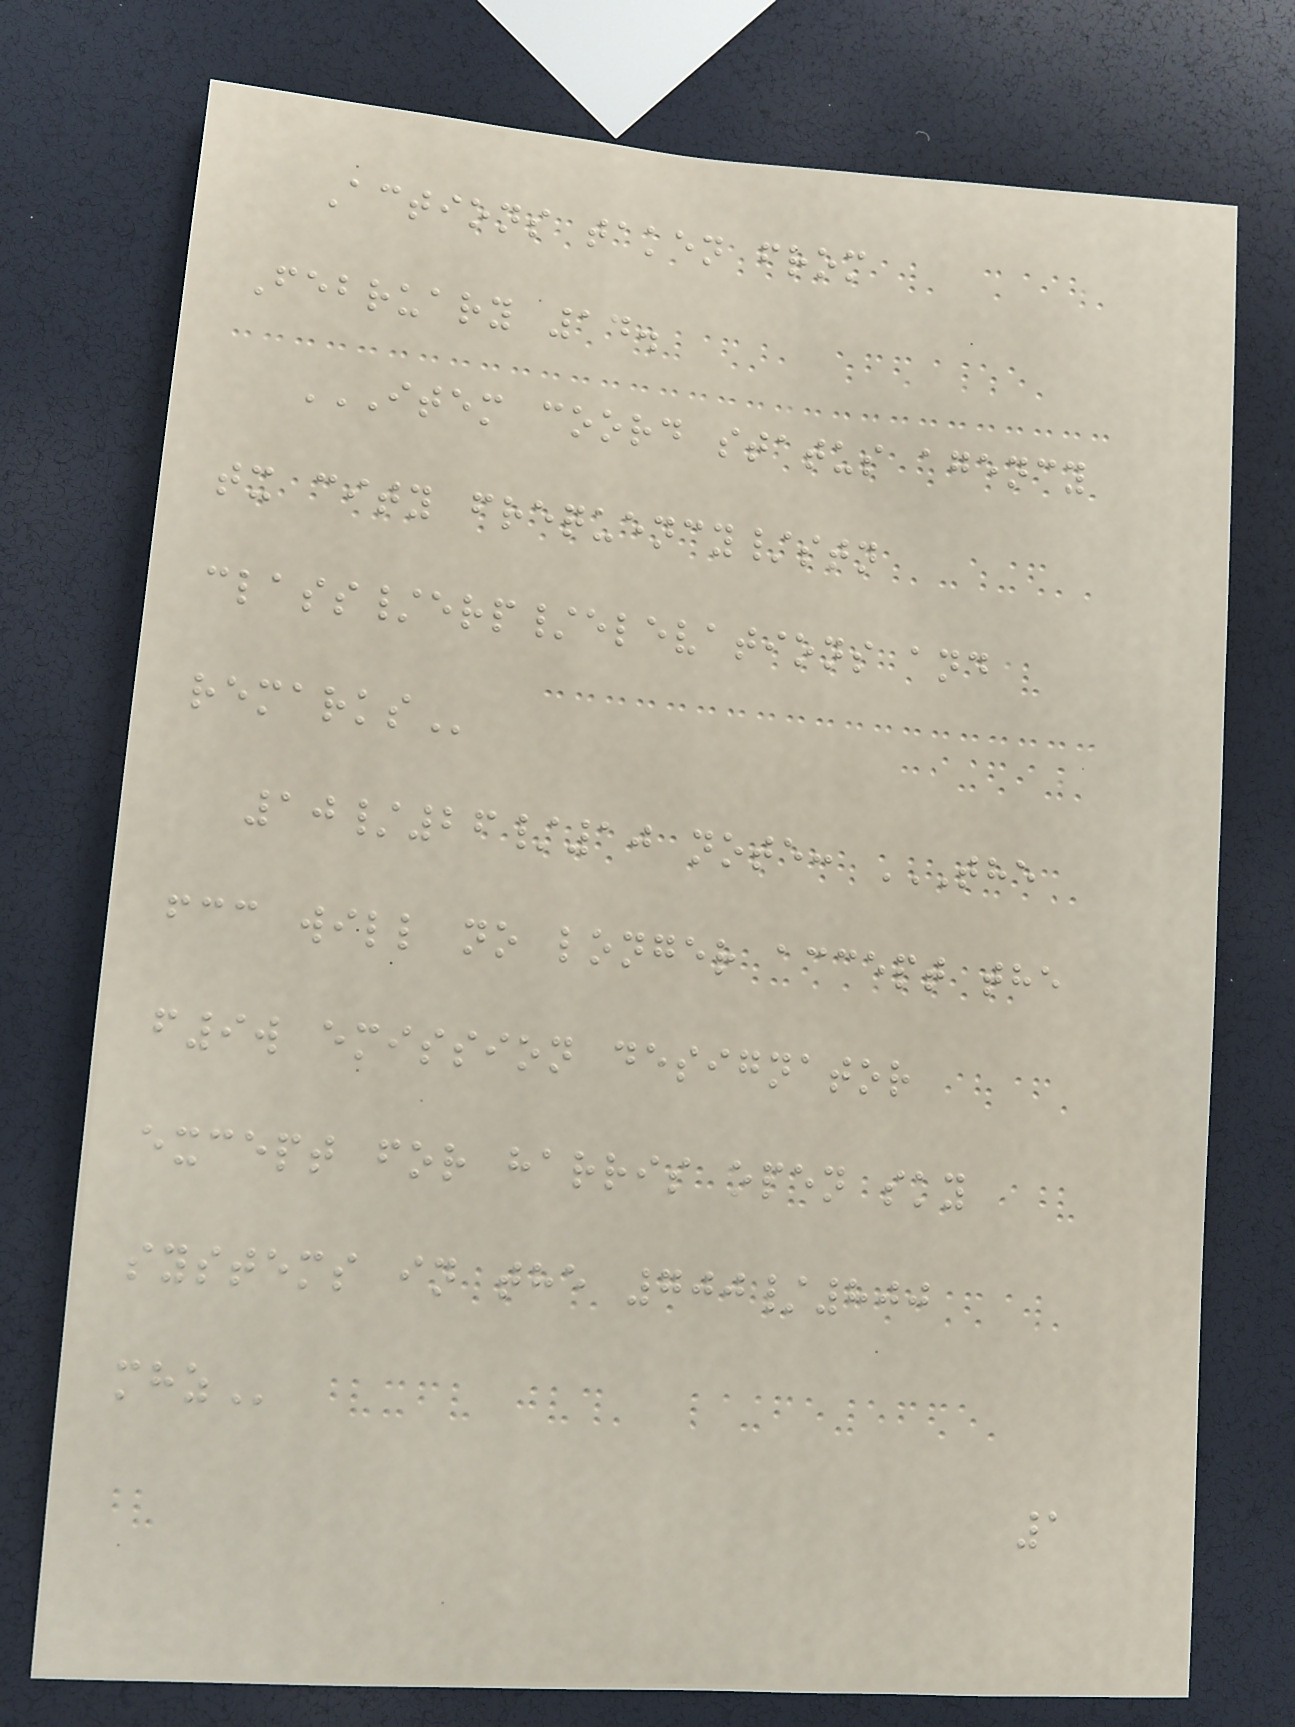Actions taken from
February 14.
ITEM COORD STATUS AGENCY
TX CITY FREQUENCY/STN
CLASS/ERP/ELEVATIONS AND
REMARKS
10/26/10 note: THE
FCC WILL NO LONGER ACCEPT THE
F9W EMISSION DESIGNATOR
EXCEPT FOR HARRIS OPEN SKY
SYSTEMS IN THE 700/800
MHZ
1
